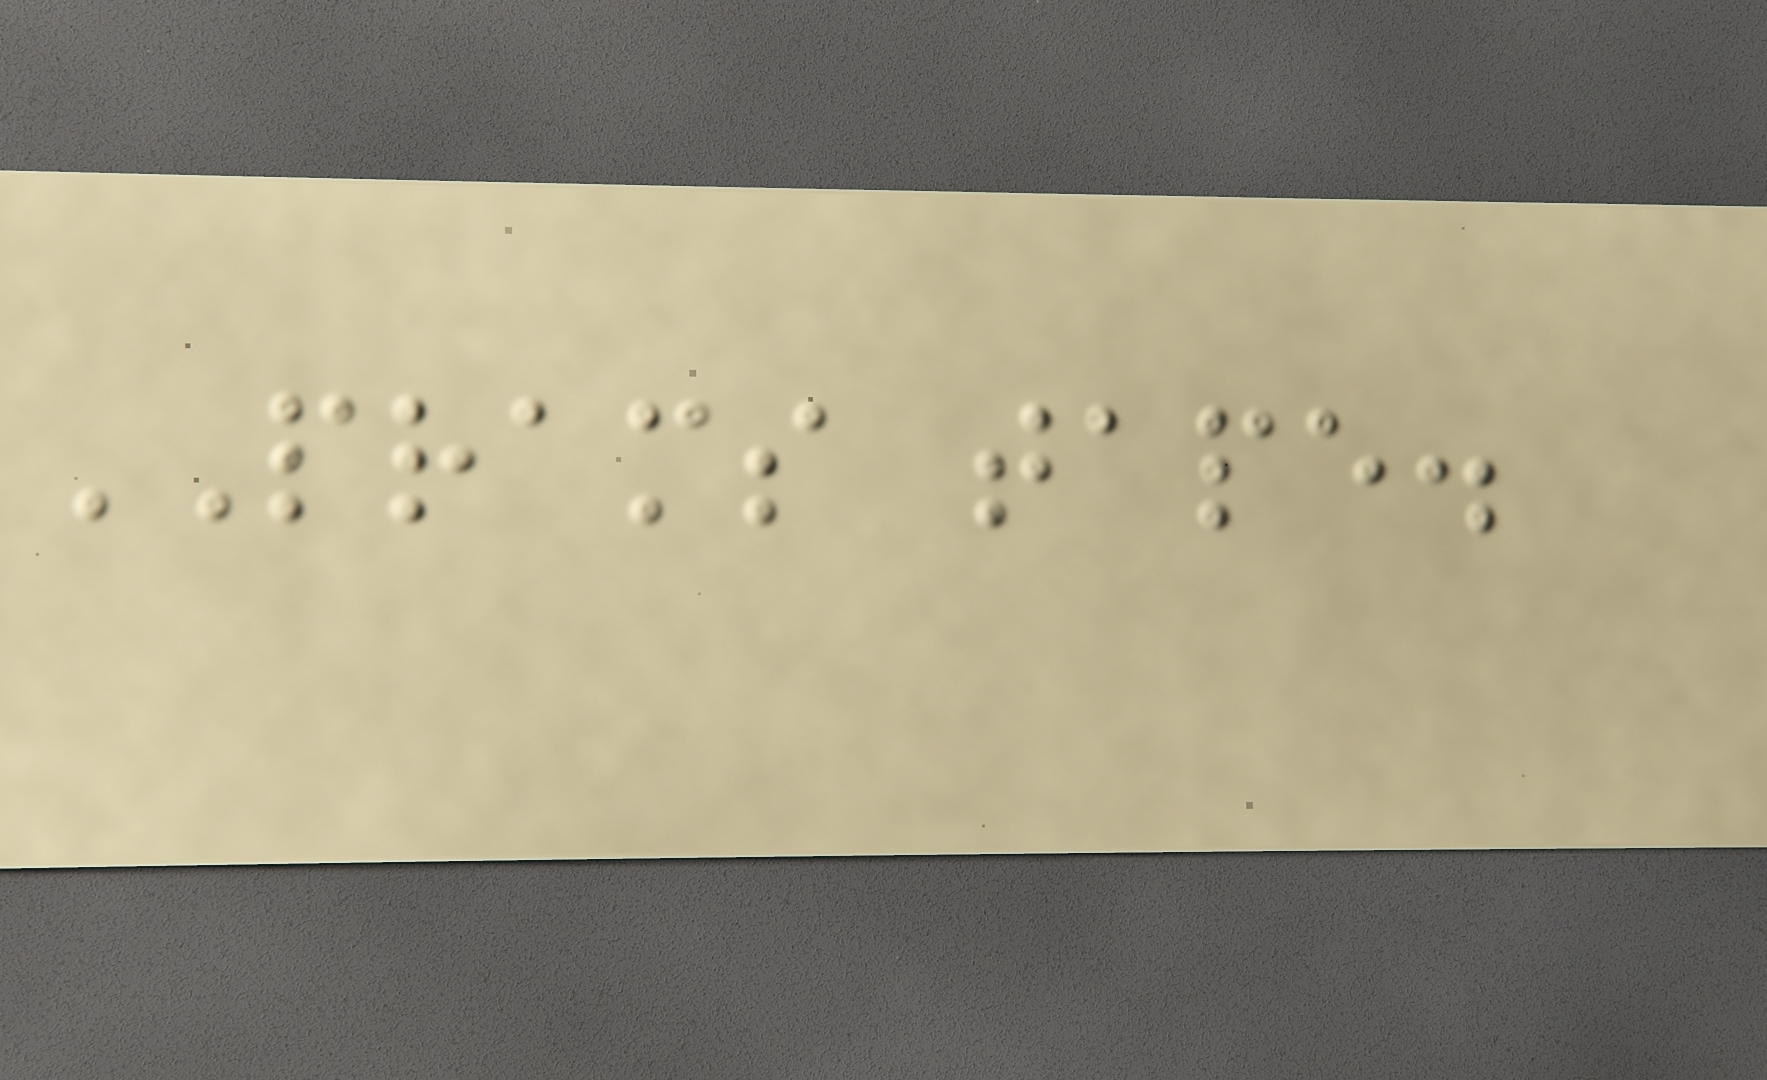PRAMS tape.
